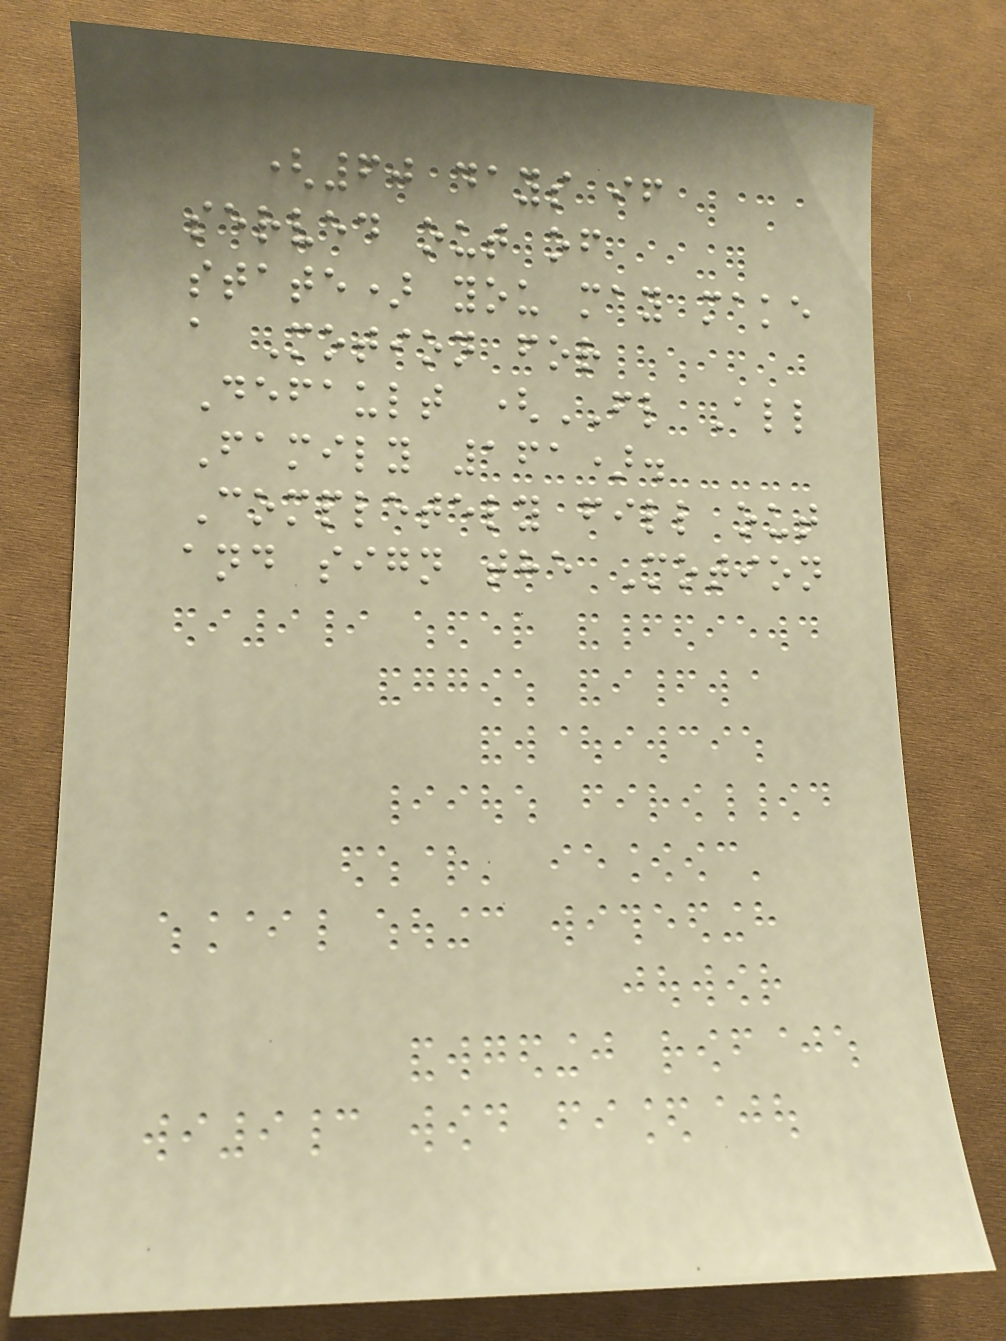(60 days if
served out of
state) you may make
a Motion for
Default (FL All
Family 161).
Completely fill out
and sign the Motion
